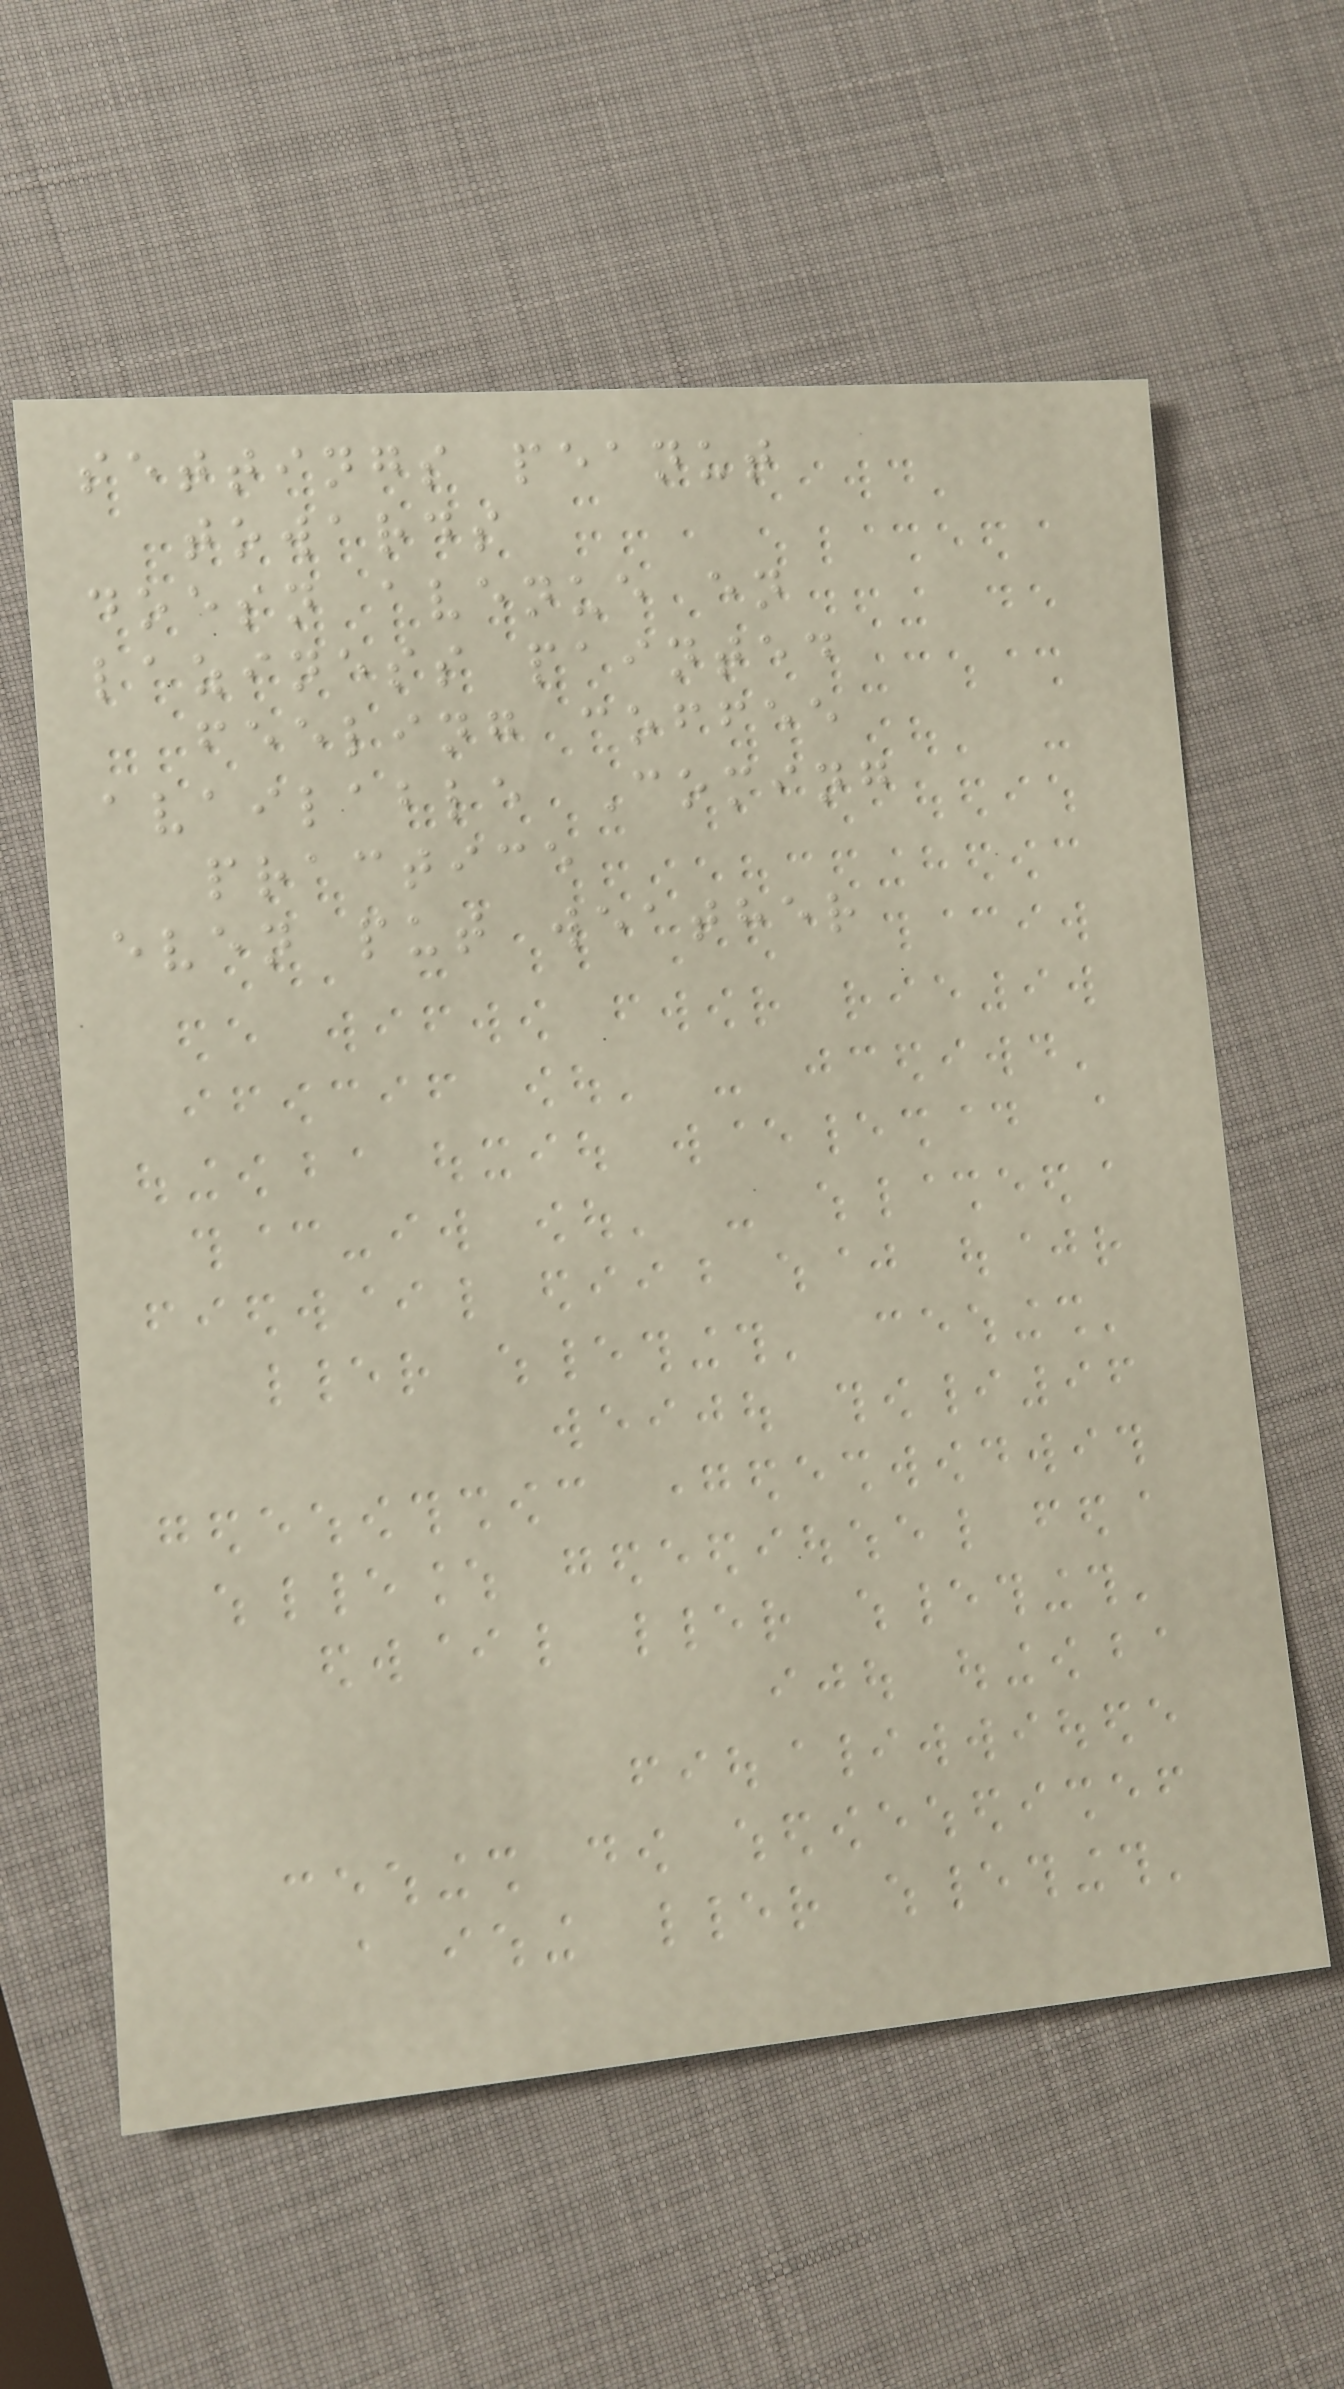settings peanut
towards
doesn avenue en
laziness painted
feeling coffee
available Coming
practice
even put weather
